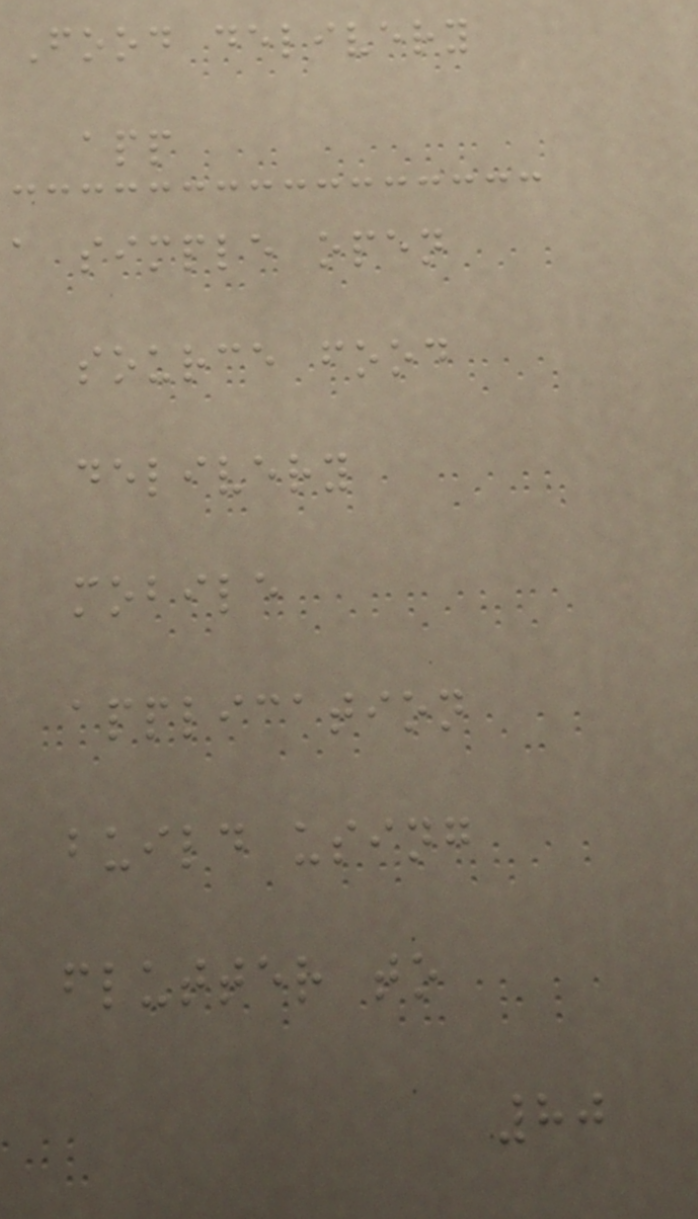Food delivery
app
a simple open
source food
delivery
mobile
application
build using
flutter to
80
